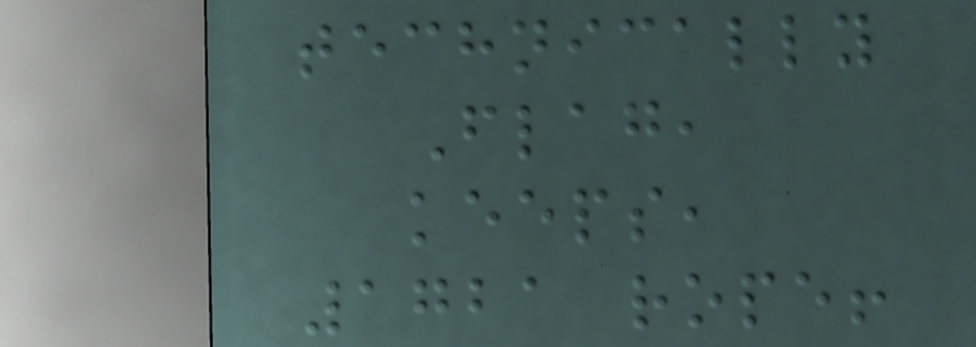technically
Flag,
keeps,
1721 rope!
